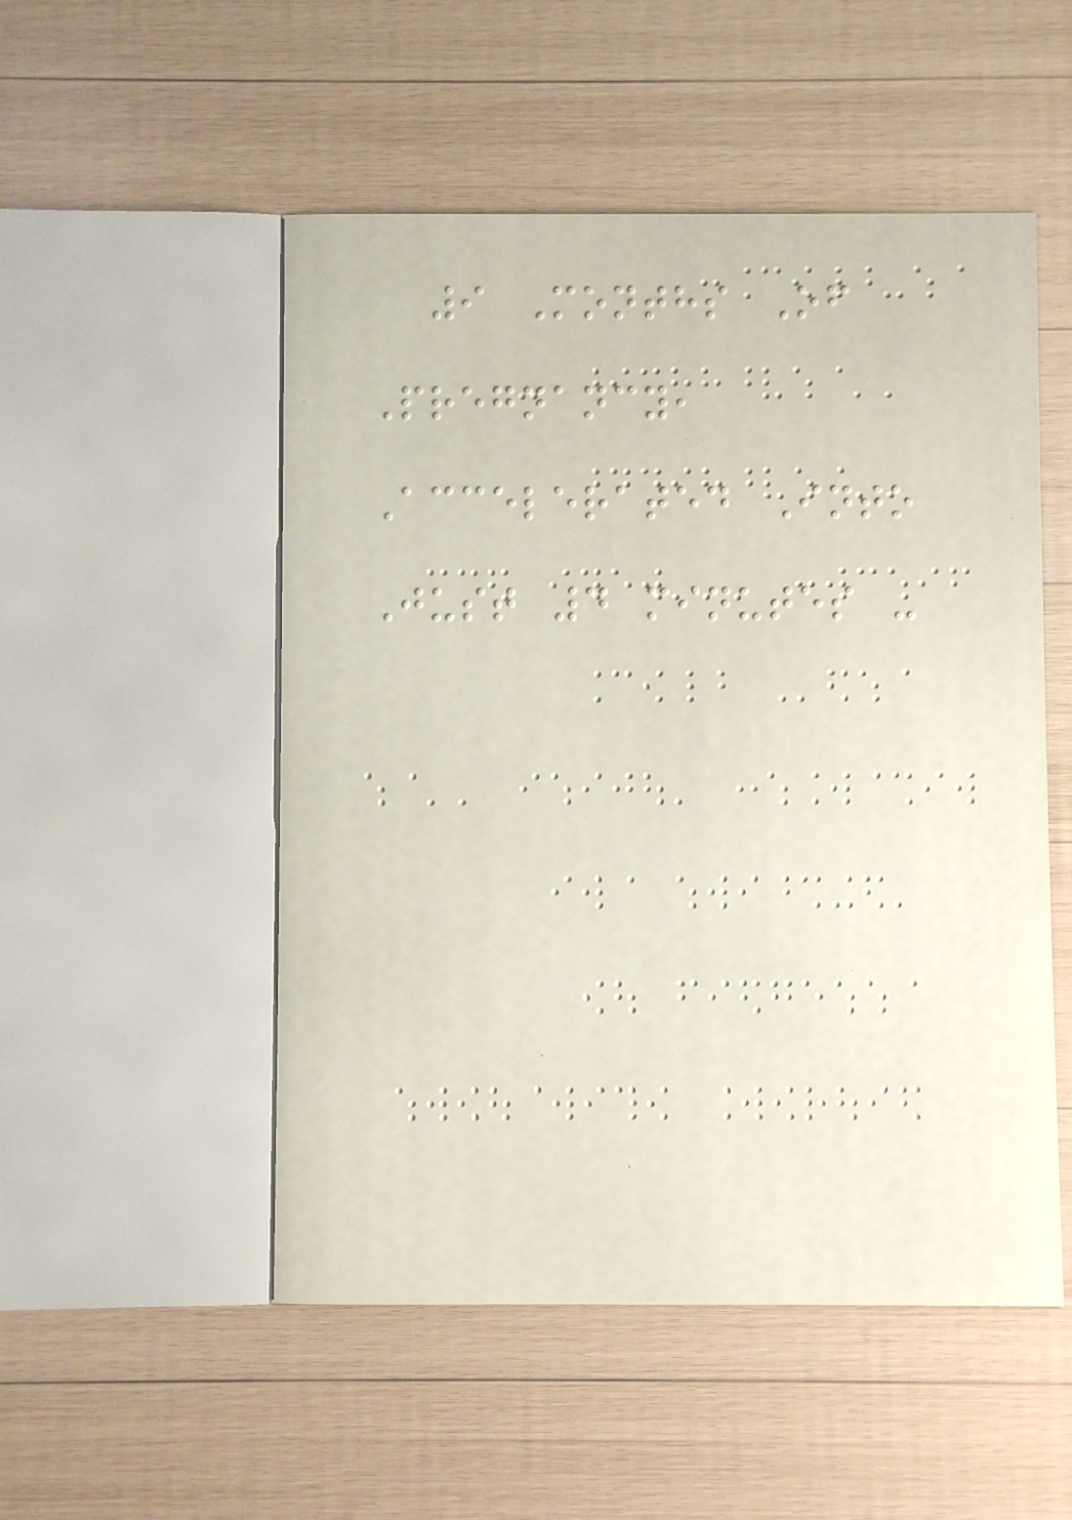9 Months Of
Pregnancy,
Accelerated Into
Just 4 minutes -
